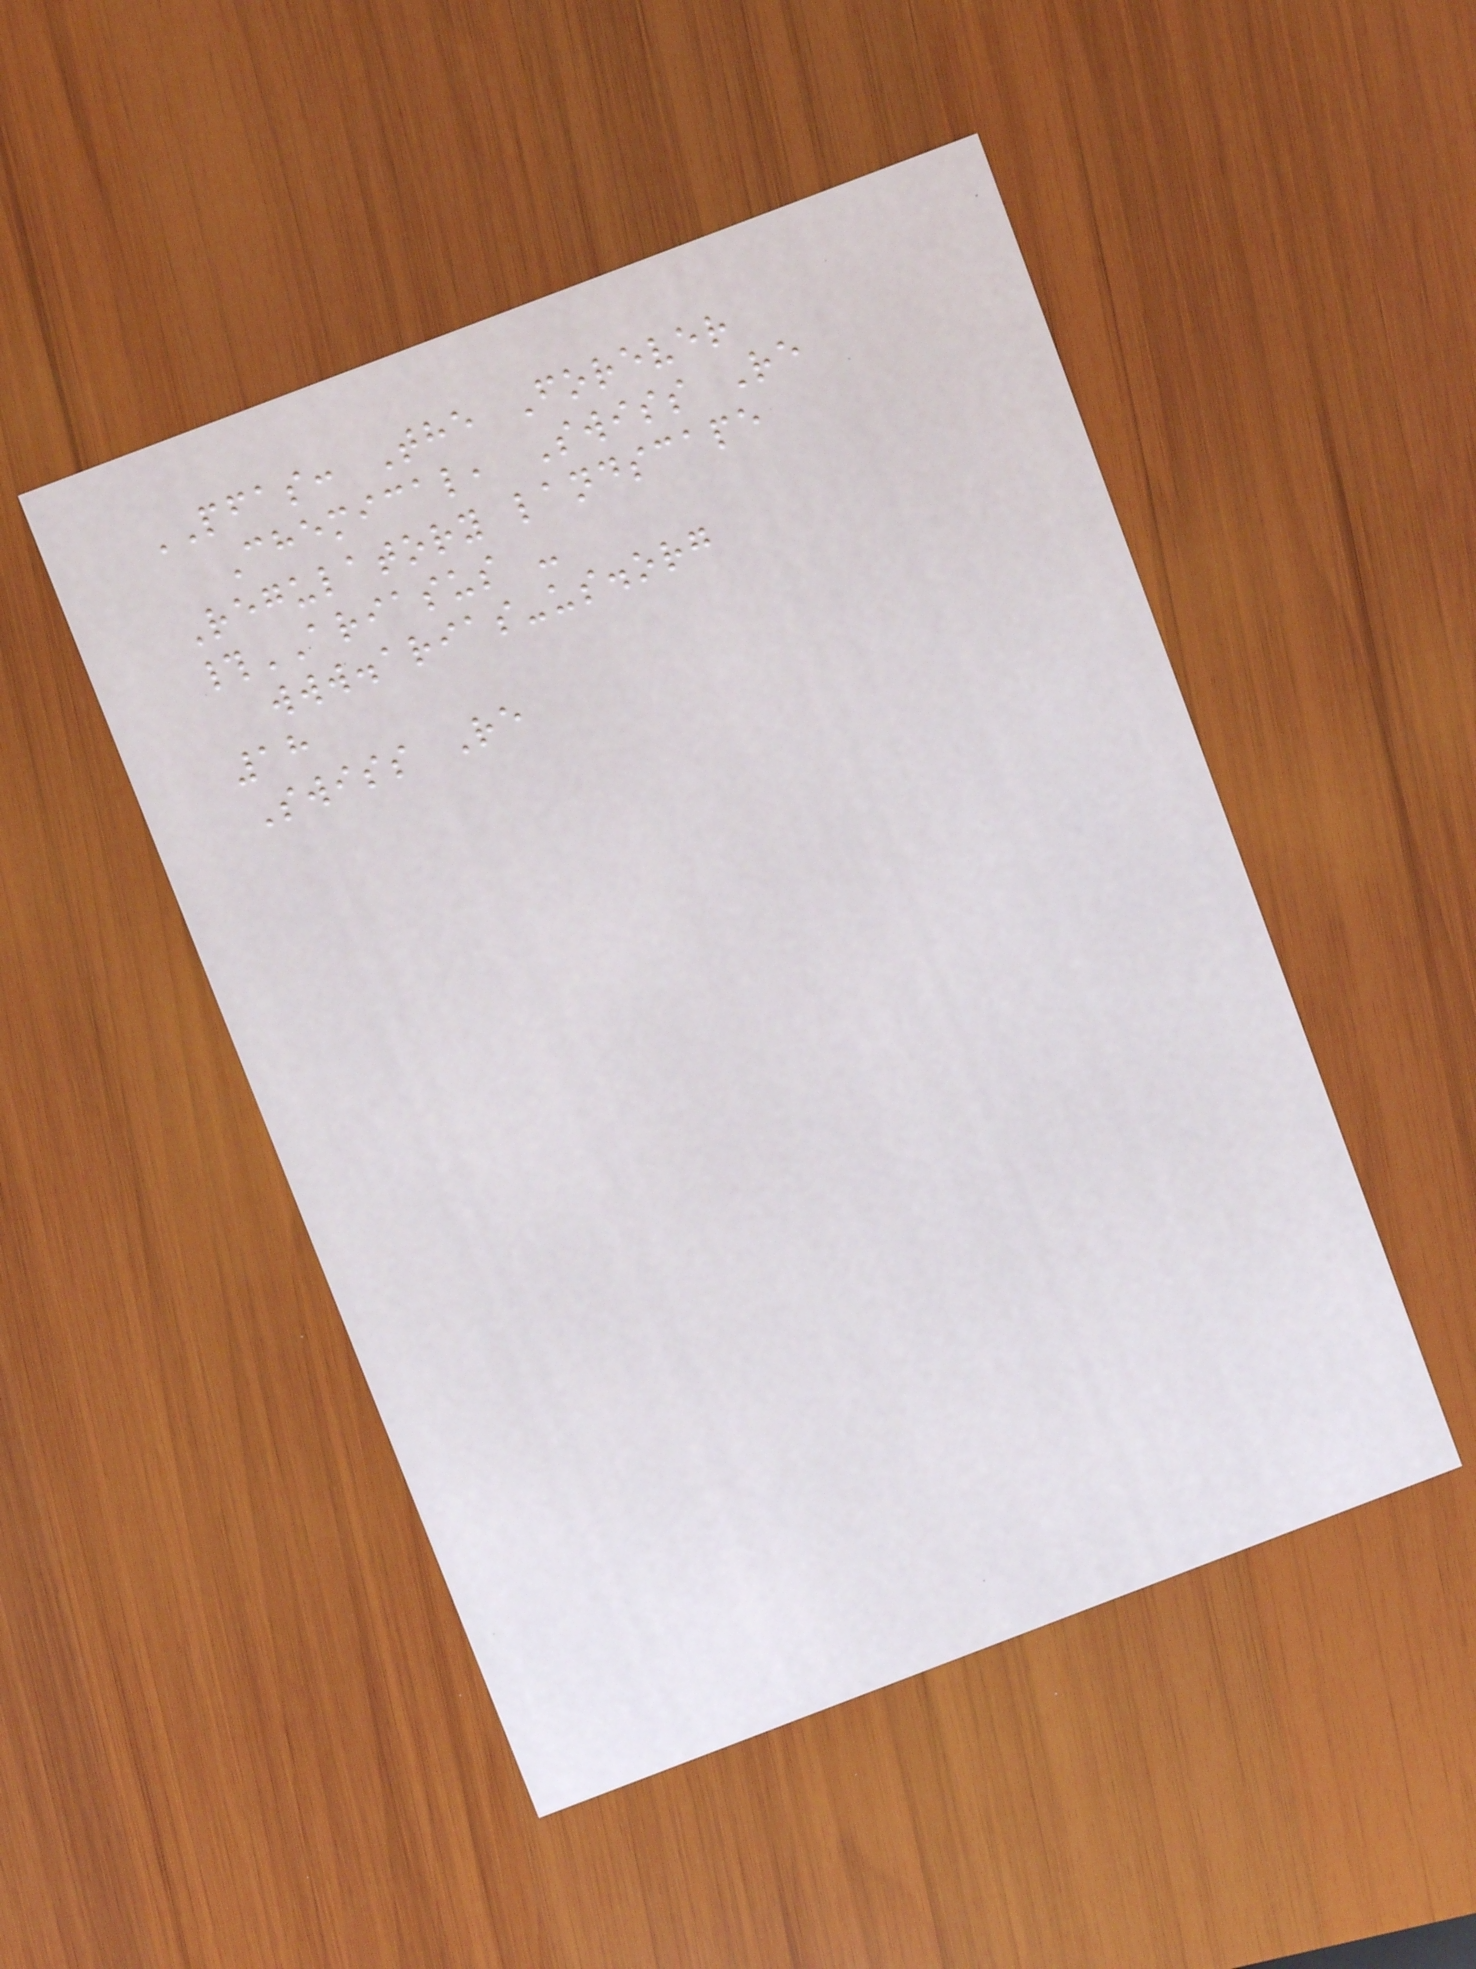PFAS: The Forever
Chemical, Swiss Re
Regulatory landscape
#ARIASUS -
www.arias-us.org
18
Swiss Re
